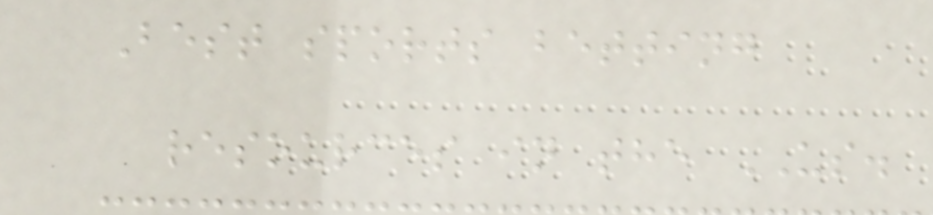Best sports betting
resources in the US.
